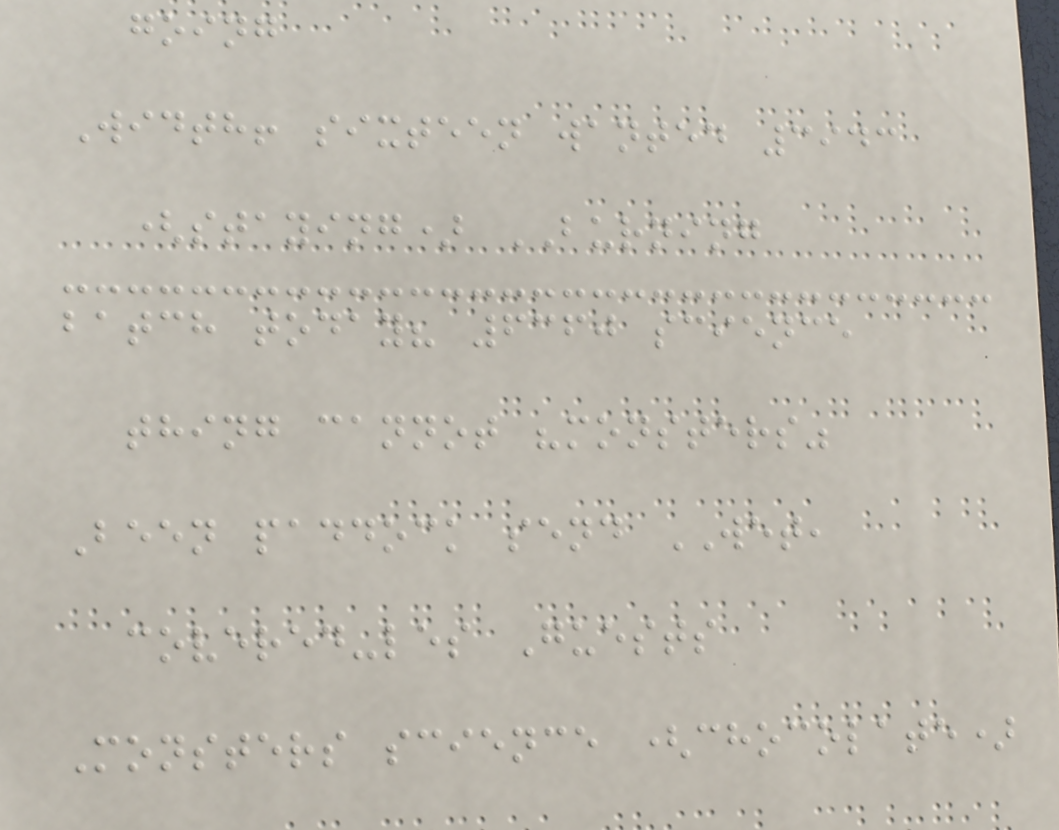going
Width! sixteen wanted 3943
(staying) BURNING
batch today? 6360 science
thing cannot "monsters"
Been paddock send WET,
covered-les Guests
Monsters science (chocolate)
